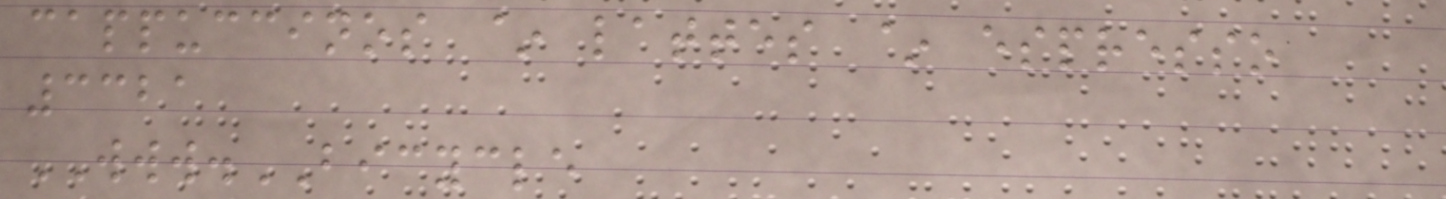cappuccinos ~ lattes ~ espresso
3321
WWW.BICYCLE
